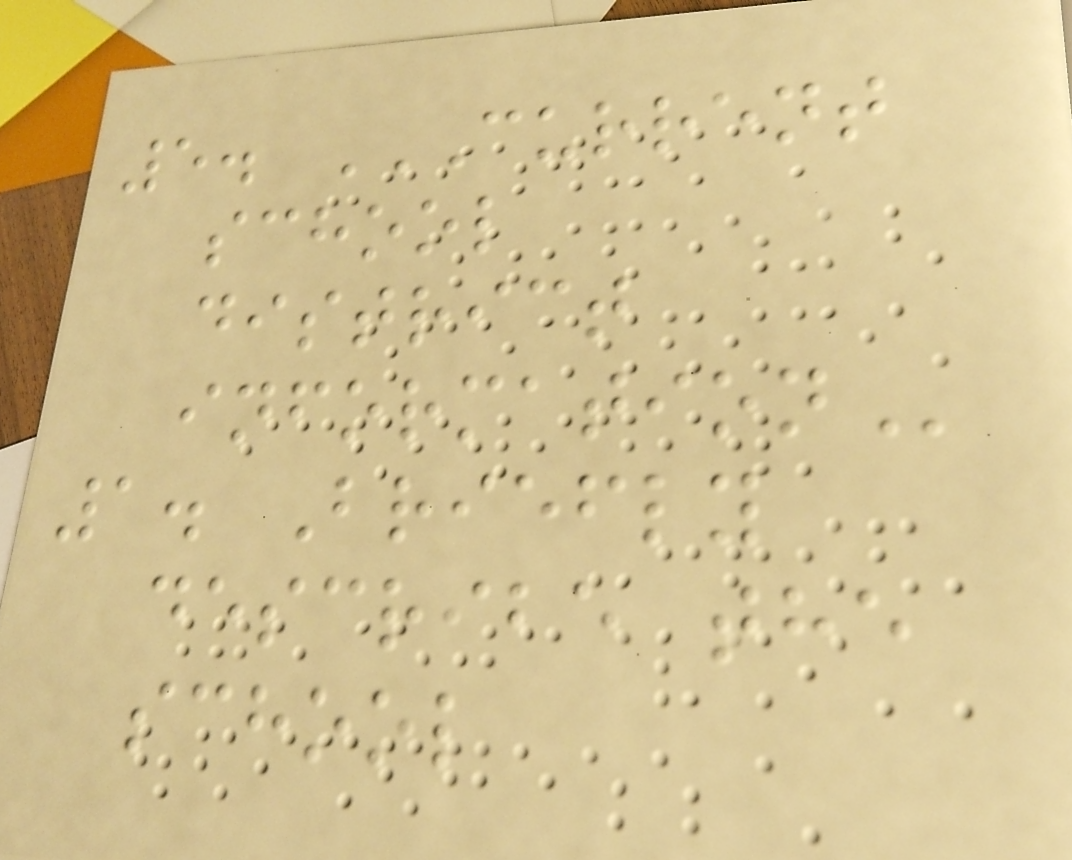5. CURRENT
SCHOOL
DISTRICT
INFORMATION
1. Briefly
describe the
school
